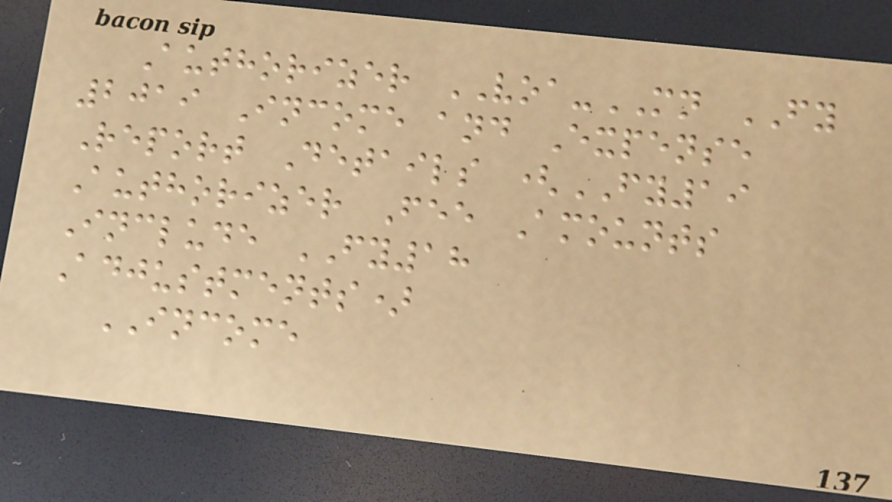Authorizer VOA-MN FY
2019 Income and Expense
Report Details (FY19
Authorizer Fee Amounts
Include FY18
Adjustments)
INCOME
